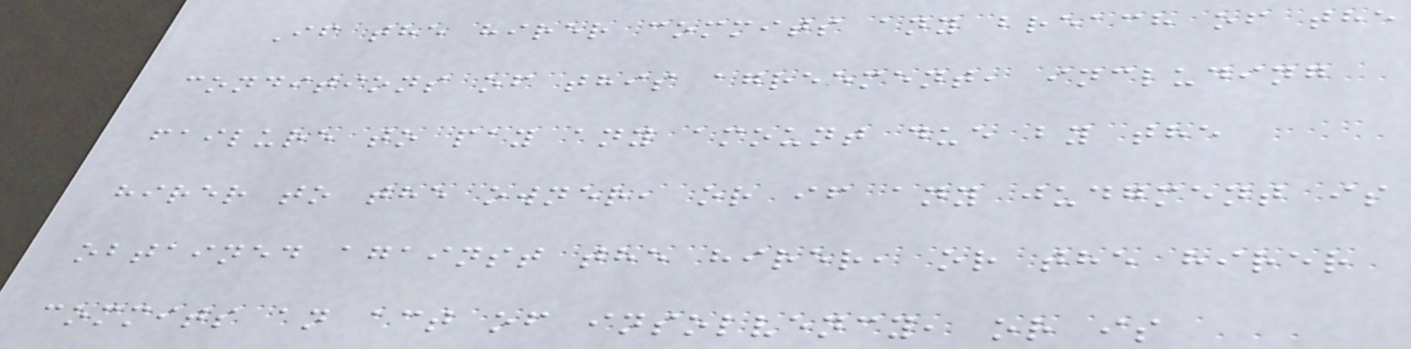If the hirer commits any breach of the
conditions of this agreement, including
failure to pay any amount due by the
hirer to the owner, or if any judgment is
obtained against the hirer, or the hirer
commits an act of insolvency, or is
